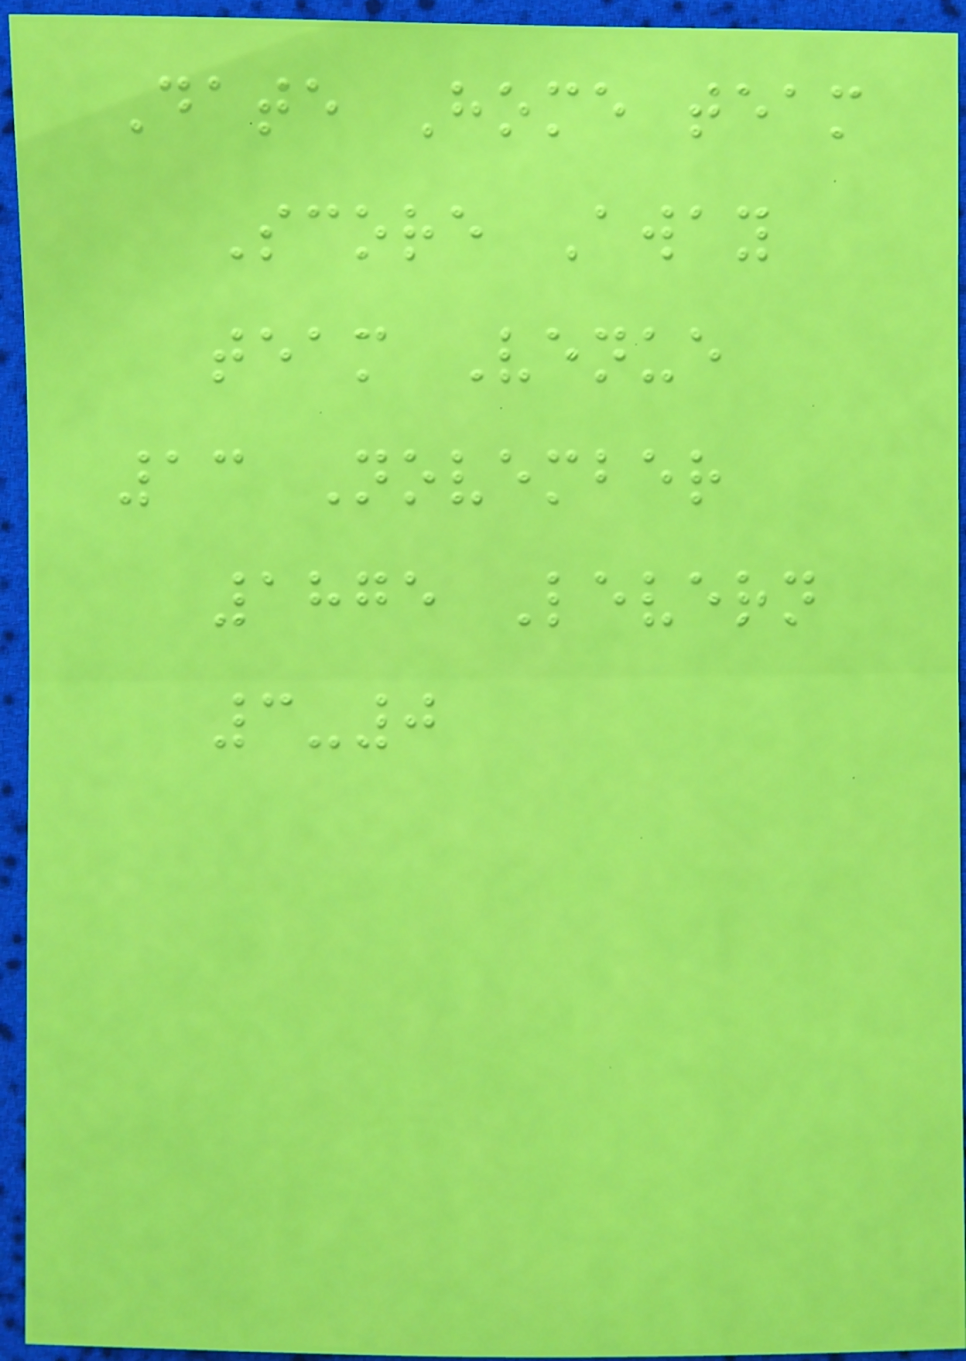Date Home team
Score Away
team Venue
13 November
1875 Levern
3-0
